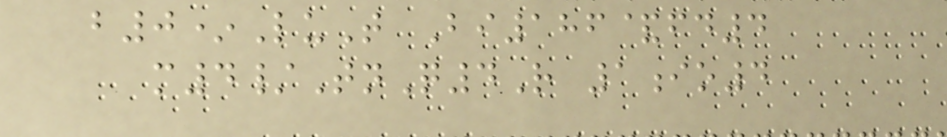b0*LuT Bi186&fd4
m4/TnQ4R 1io4
